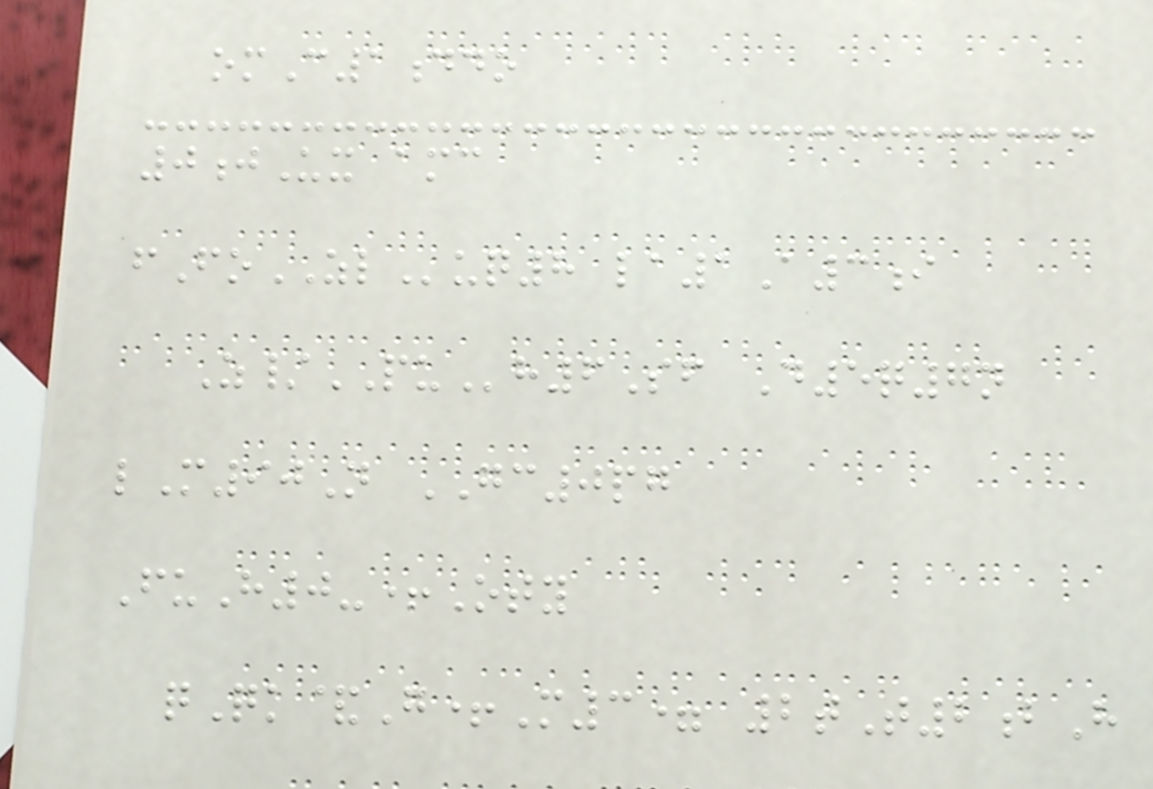omC1ddo
0jUx amc
fFoZLuq8 la1A3i
Z/PUh6Sf D5q7n
lM90N GC0pg
FuH0-+Oty
qQk&G+M3= 2tT2bH
